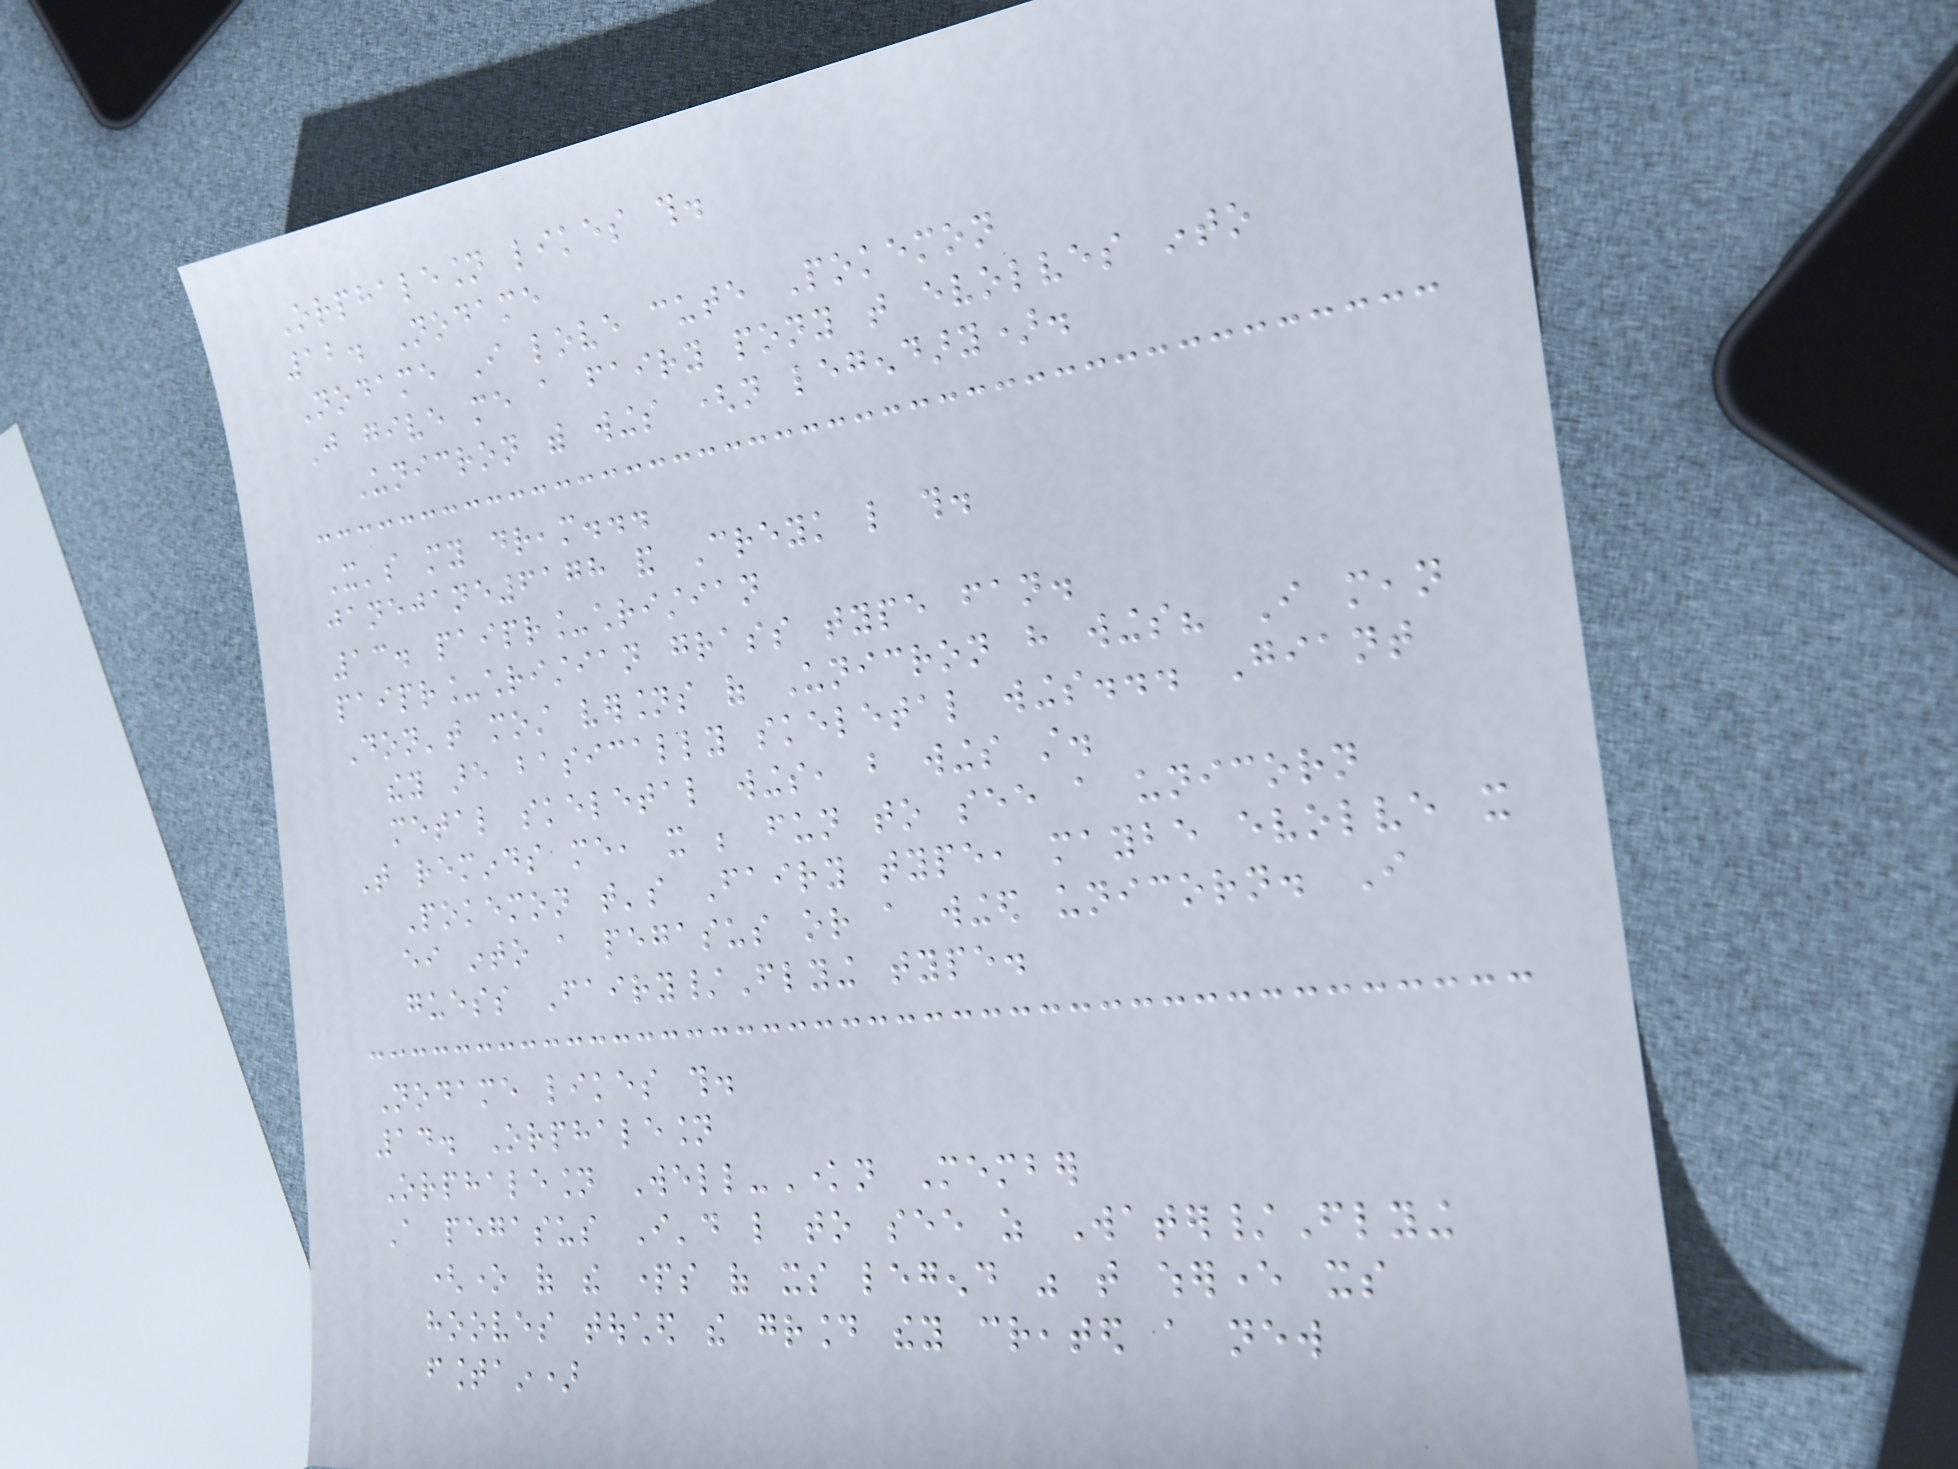Orphalesion likes this.
12. Nodame
Nodame I love cute Pokemon
Just give me a fairy pony that evolves into
Unicron with wings (not legendary).
It's my dream...
janejane6178 and Creyk like this.
13. paipr_christian
paipr_christian grass type fan.
Don't most versions of Unicron have wings? I mean
they are basically skeletal wings... Giant
metal skeletal wings, but wings still.
That reminds me, it be fun to see a unicorn
Pokemon that's Fairy type, maybe evolve it
either into a pegasus or a winged unicorn. I
guess Fairy/Flying type.
Nodame likes this.
14. Orphalesion
Orphalesion Well-Known Member
A pegasus I'd like to see as Water/Flying
(one of the parts of its legend was that wherever its
hooves touched the ground they created a new
fountain)
